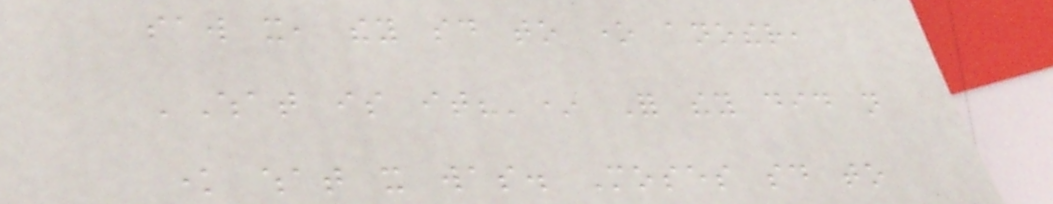saw it, they said to one another,
'What is it?'* For they did not
know what it was. Moses said to
